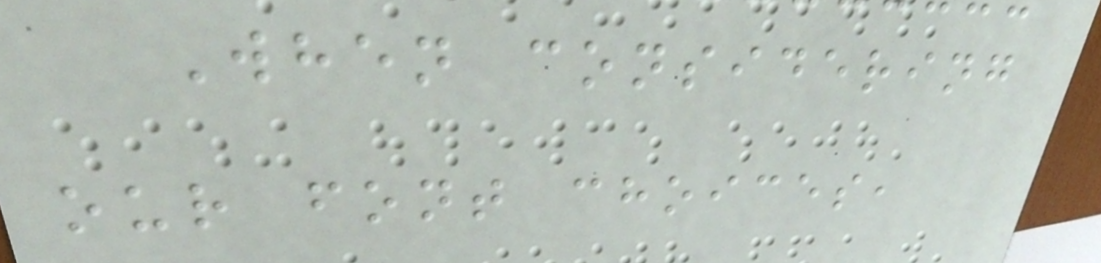When considering
our font choices,
